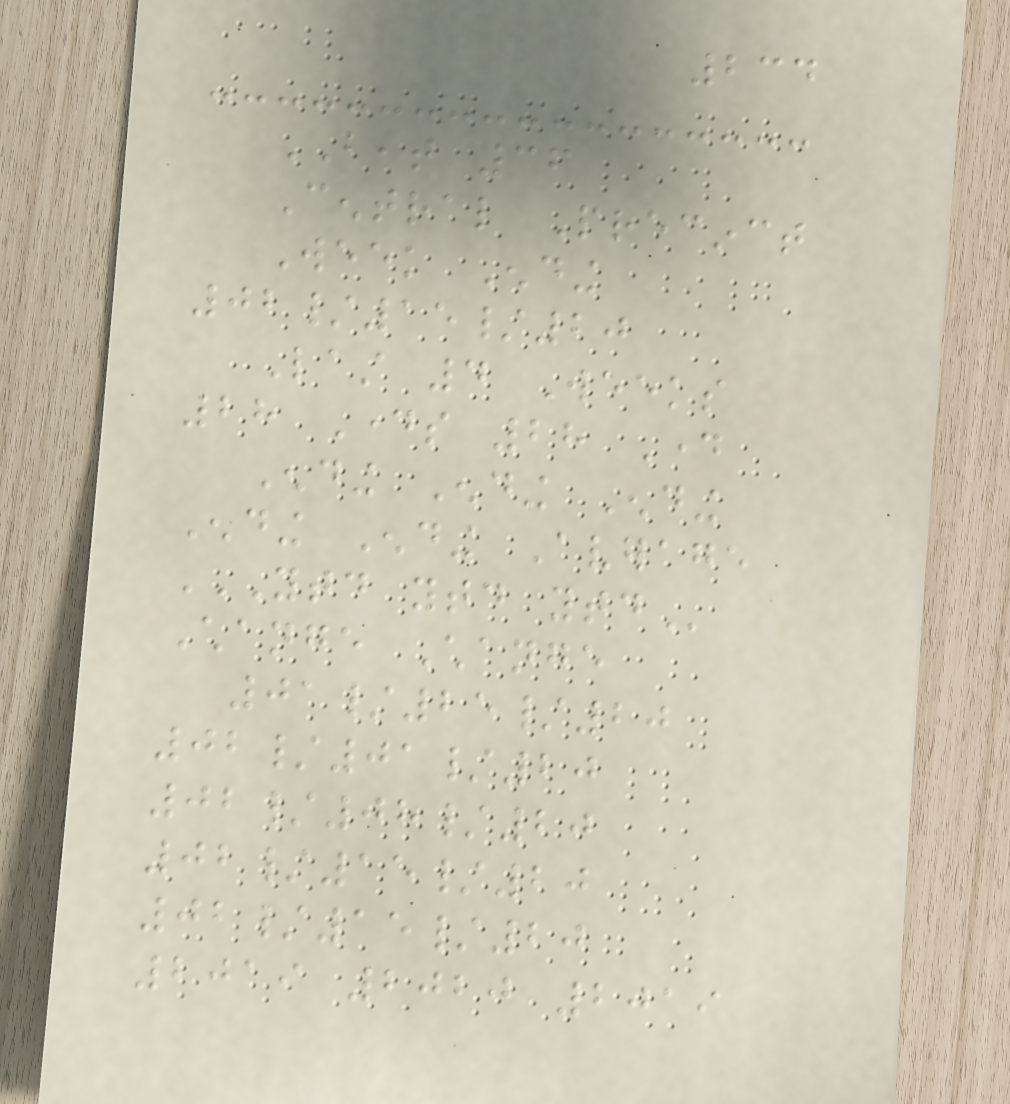234
BEAT 36
Central Precinct
Week Ending
02/15/20
Last 4 Weeks
28 Days 28 Day
Ending Ending Ending
Ending Ending Average
YTD YTD YTD
Change Change
01/25/20
02/01/20
02/08/20
02/15/20
02/15/20
2019 2020 2019
